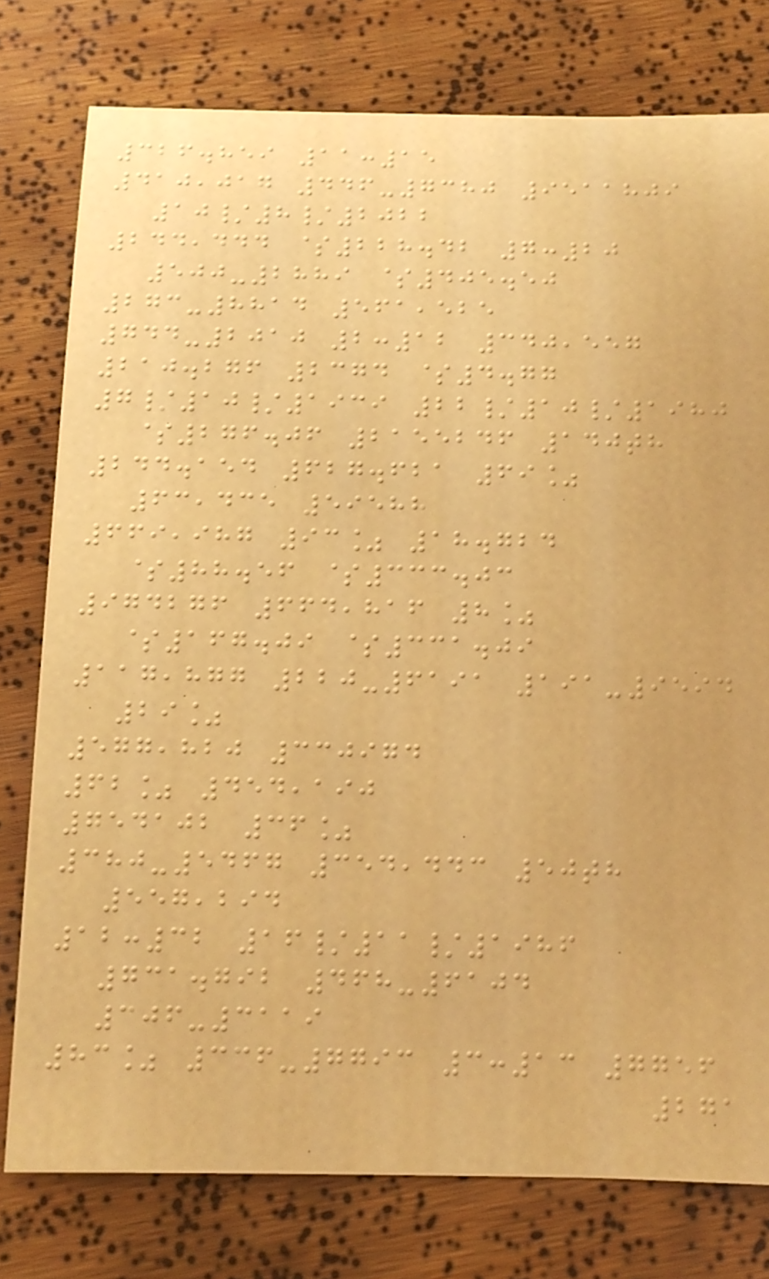326.859 11:15
410,017 446-7380 9511809
10/8/2022
244,444 $228.42 7:20
500-2889 $405.50
273-8814 561,525
744-2010 2:12 340,557
210.276 2374 $4.77
7/10/1939 22/10/1980
$276.06 2155246 140th
244.154 627.621 69%
63,435 59588
669,987 93% 18.724
$88.56 $333.03
974276 664,816 8%
$167.09 $331.09
117,877 220-6191 191-9594
29%
577,820 330974
62% 454,190
754102 36%
380-5467 354,443 50th
557,294
12:32 16/11/1986
731.792 468-6104
306-3119
83% 336-7793 3:13 7756
271
